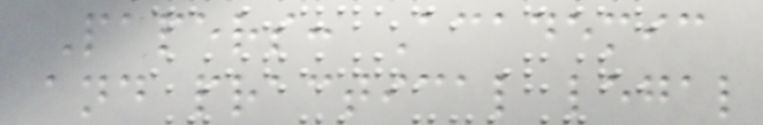Papers: Academic
and practical legal
